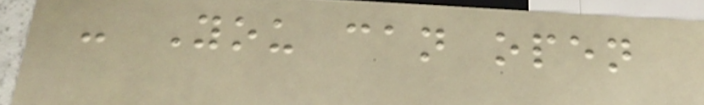- You can open
